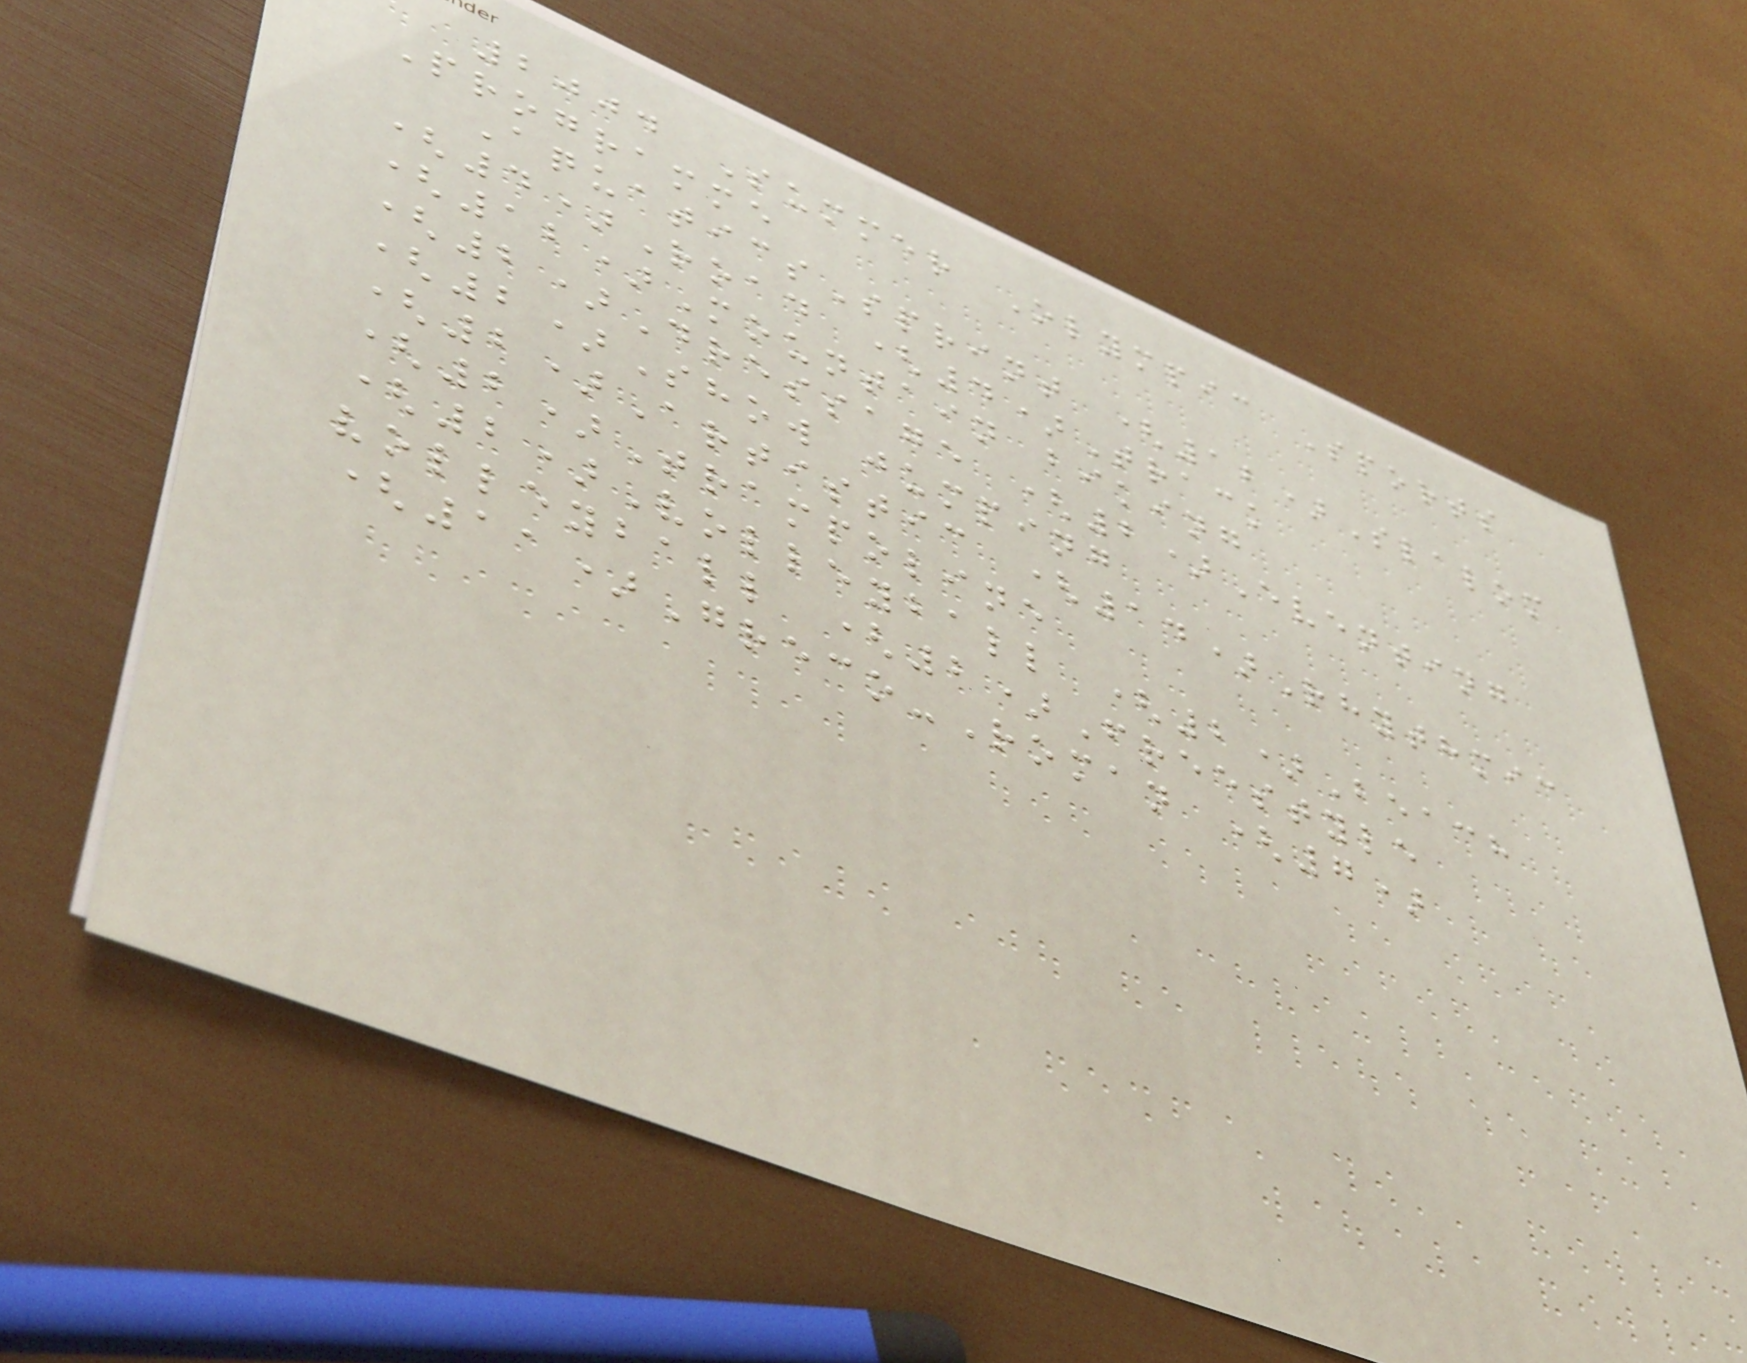2004 Summer Olympic Sports
Programme
AquaticsSprint (12)Slalom
(4)Road (4)Track
(12)Mountain biking
(2)Dressage (2)Eventing
(2)Show jumping
(2)Artistic (14)Rhythmic
(2)Trampoline
(2)Volleyball (2)Beach
volleyball (2)Freestyle
(11)Greco-Roman (7)
